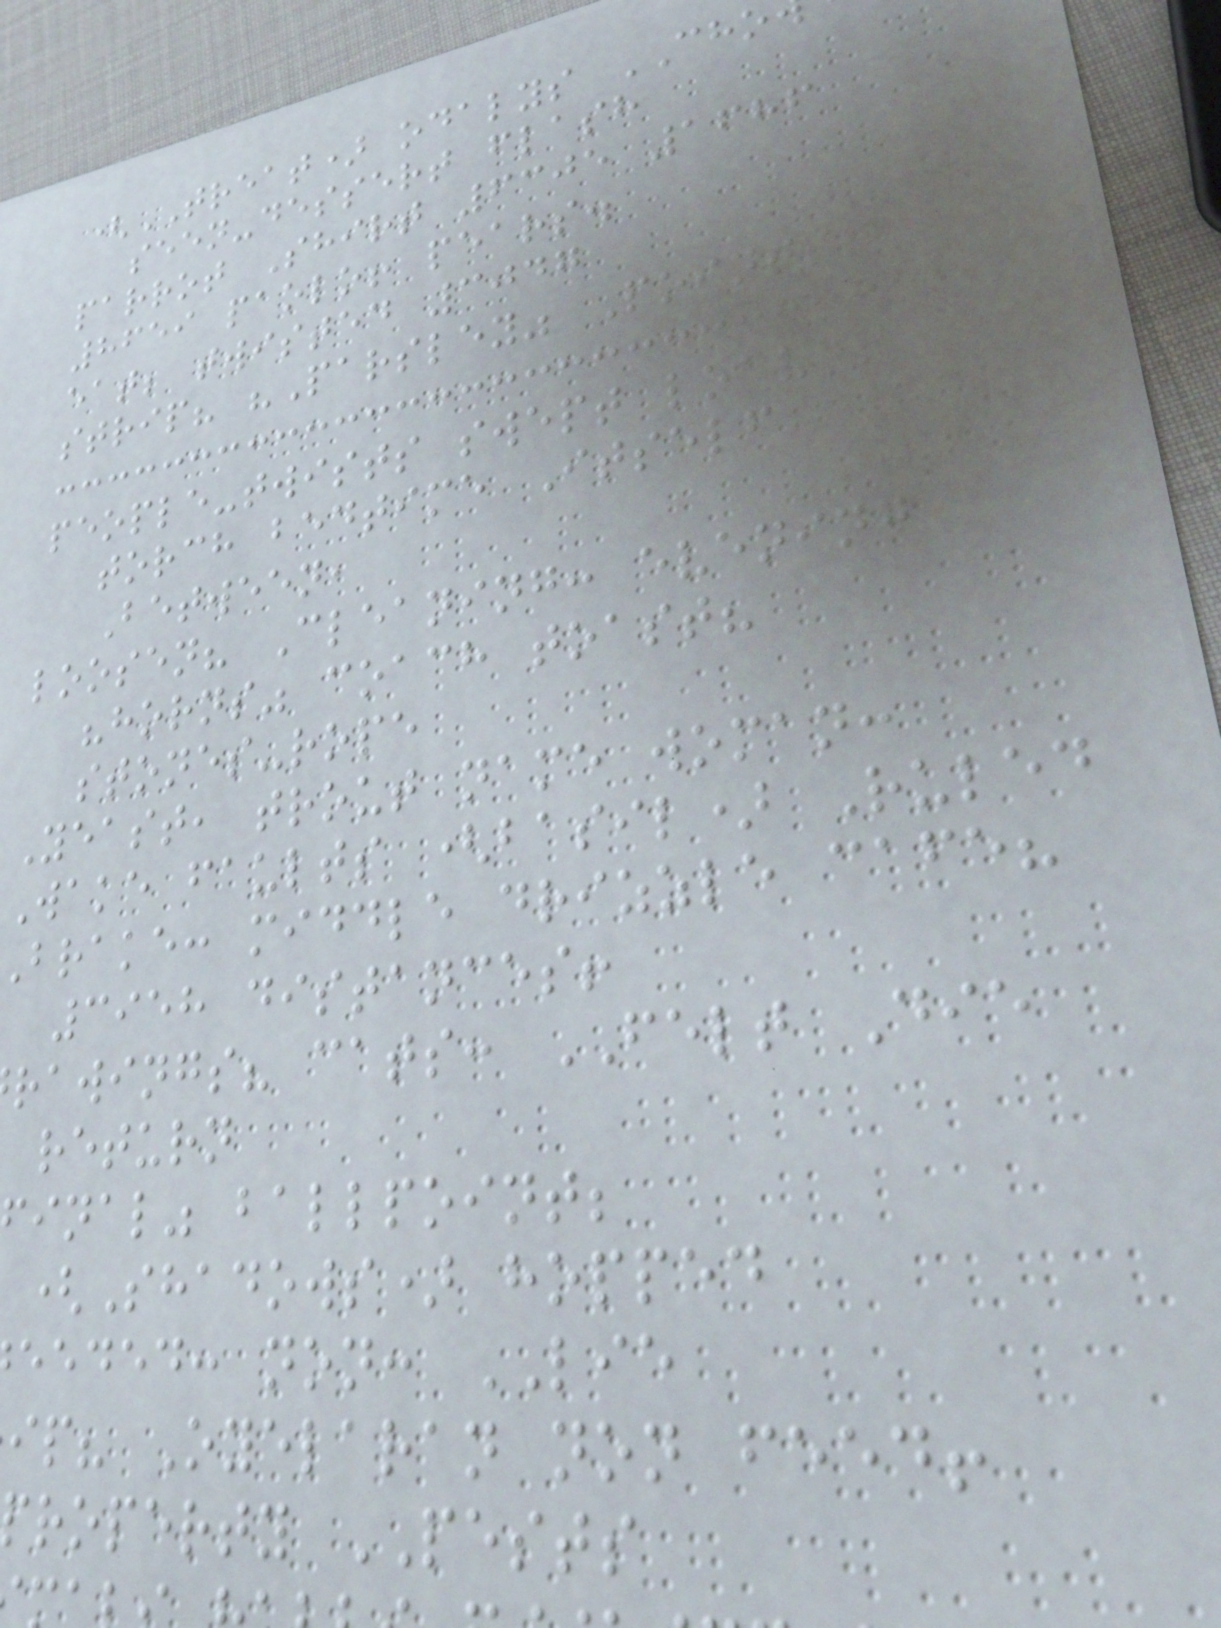(TREAT) odalys CHO
seen-dessert flash
parrot Shirt 6305 1686
8659 paolo! pears.
eat; twisted 3047
strip? "Parsley" Points!
people-twists swept loaves
torch bedtime Itself
Between,
loosen? Cleaning: evening
"horns" coach toast?
stones-rope
Yeast, trout name woman:
Wake faults (basil) Ruled
brake: middle drizzle cafe?
3958 distances!
rawings? cats: FELT Die
return
inal" ballpoint;
(Shadows) hopped
eeded: non: LIE
ip? Oyelaran non feed!
roperty PESTS
